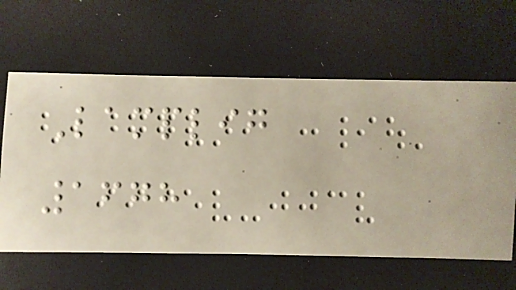Lamplig
1678
